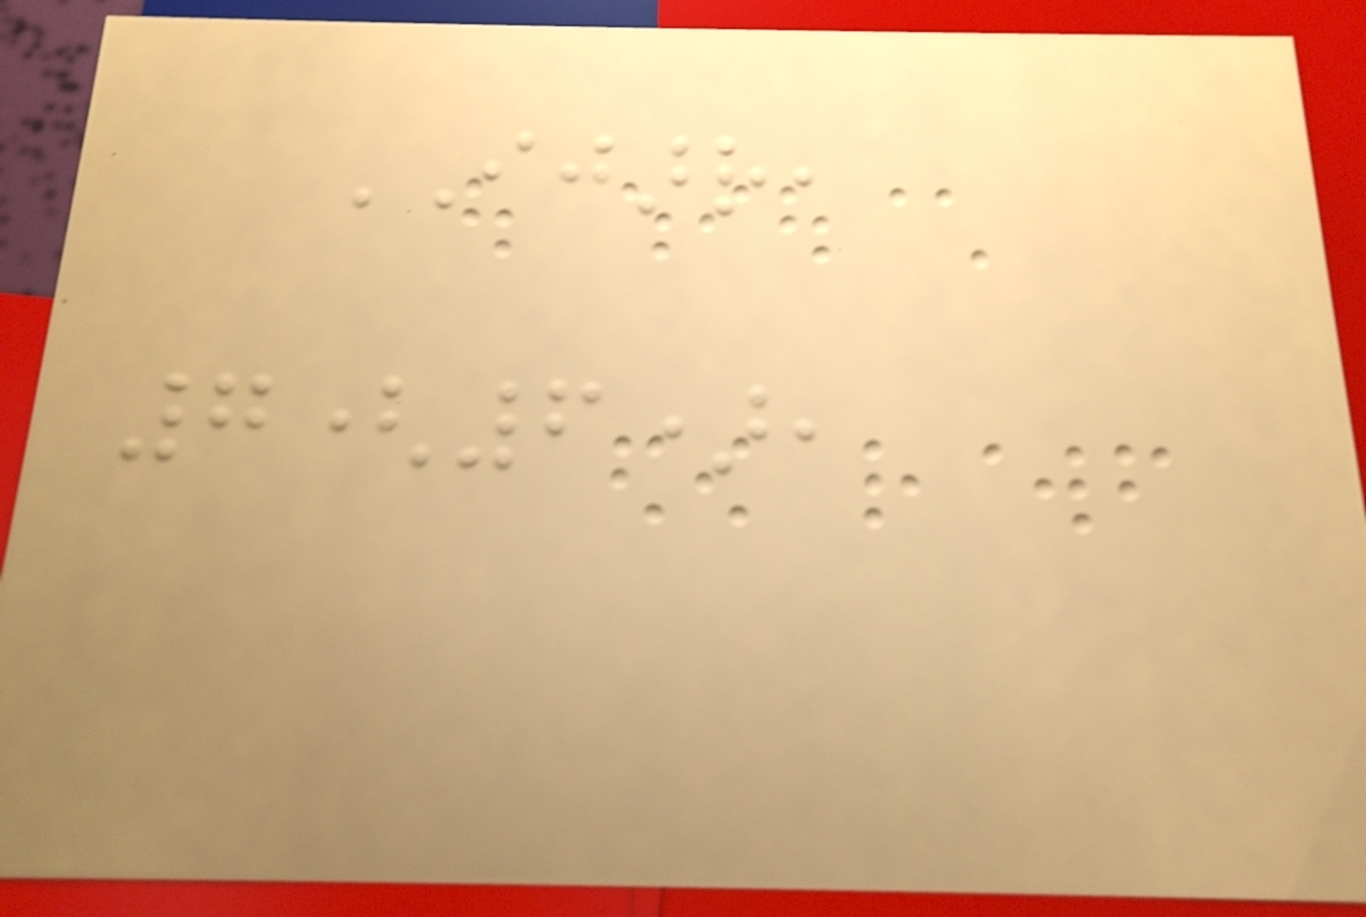IJARR,
7(6),
